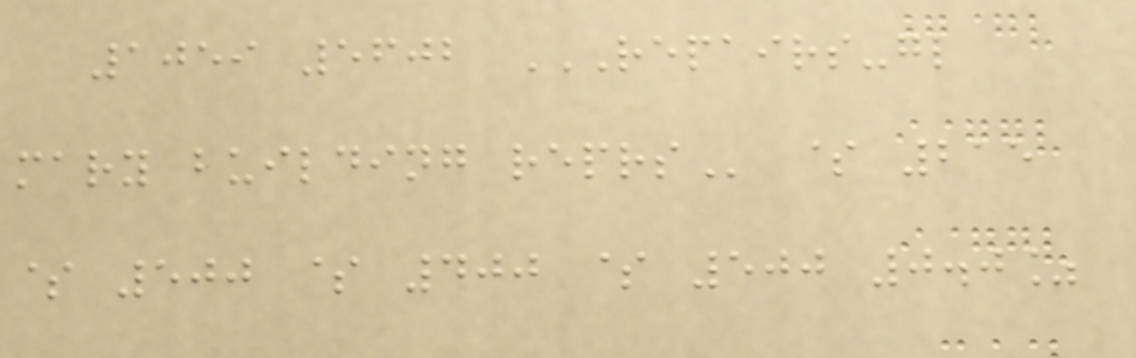1059 5602 REPAIRS-GL
MARY BUILDING REPRS $ 215
$ 500 $ 400 $ 500 0.0%
